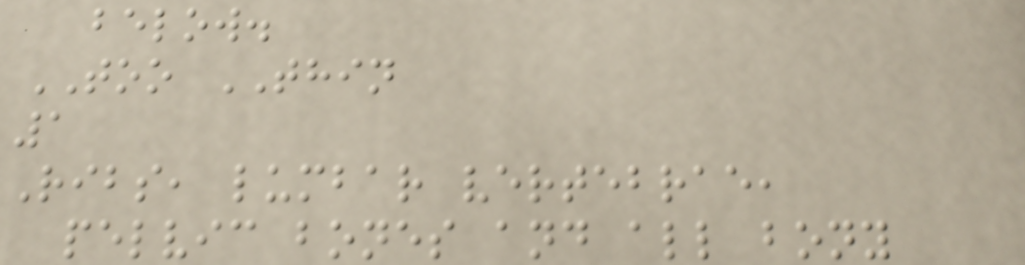below.
TOO THIN
1
Ribs, lumbar vertebrae,
pelvic bones and all bony
